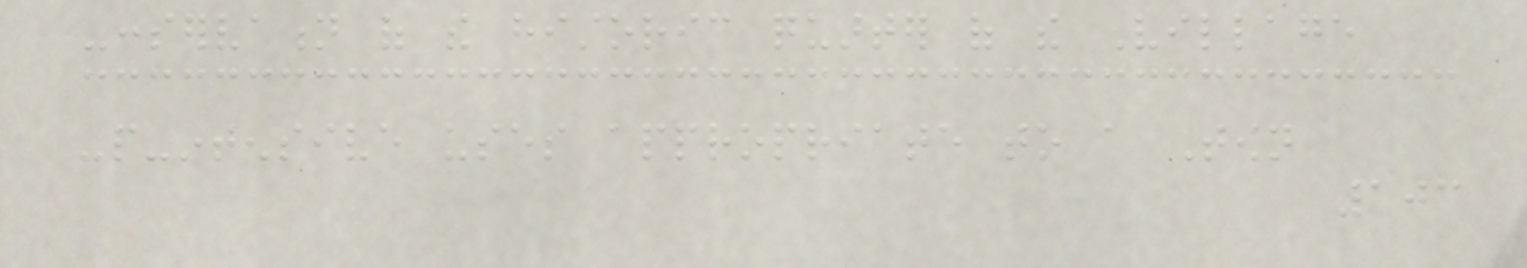-conservation of the historic quarter of the Village
-people-intensive uses appropriate to a Town
103
